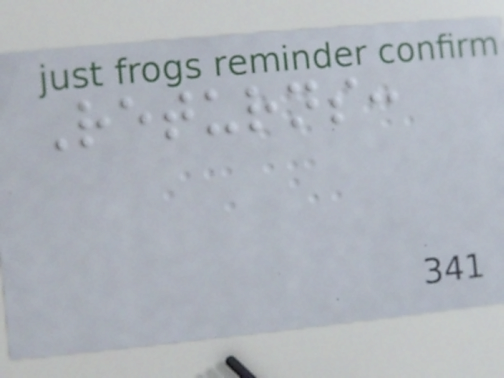Returns:
